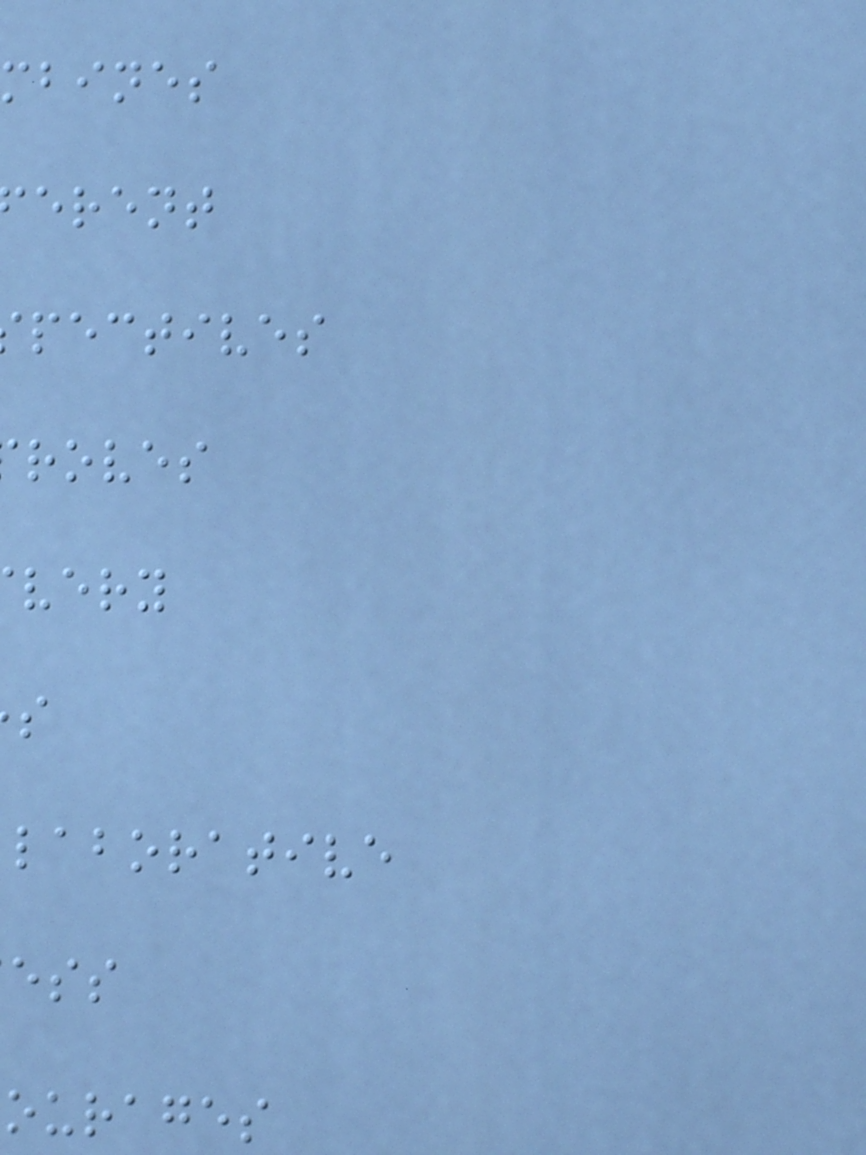mbines
erent
pectives
roves
very
laborative
ourages
